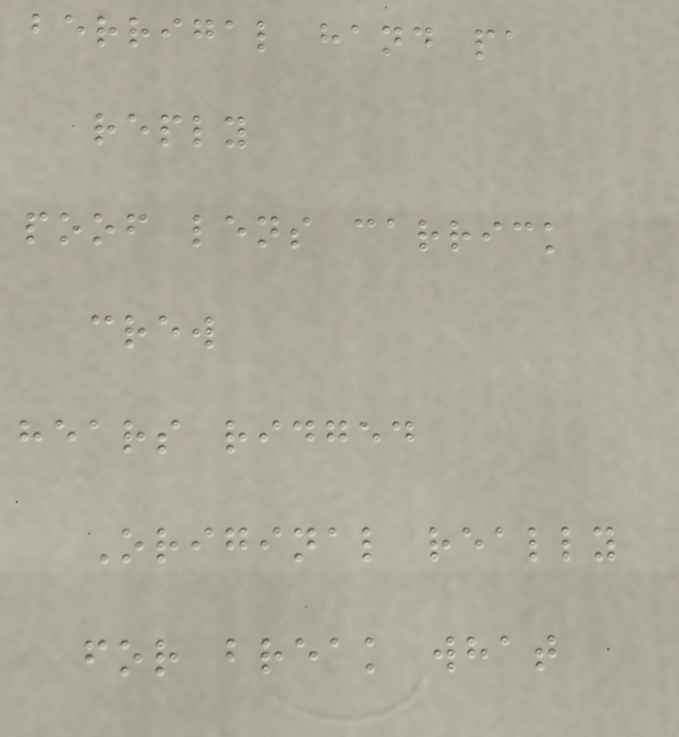berrigal hand pa
reply
poof lens carrick
crew
hears ridged
Original really
for break what
